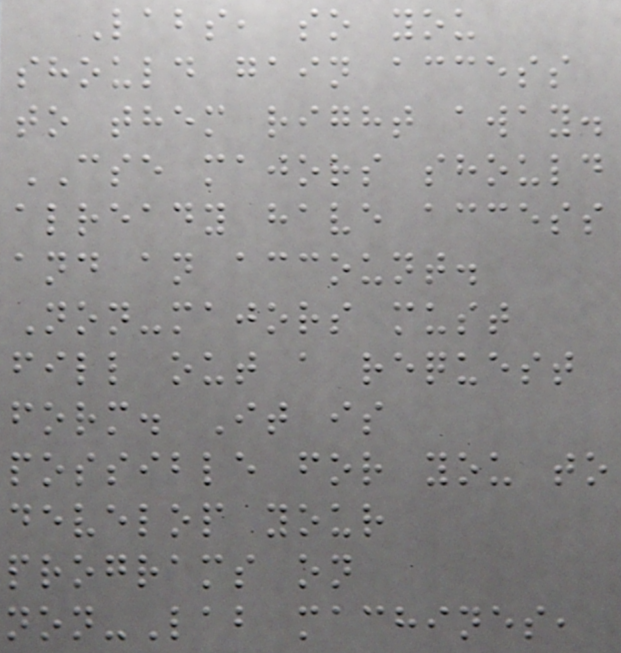Labs, so you
should gain access
to them right away.
CSE majors should
already have access
and an account.
Non-majors must
fill out a request
form. It is
possible for you to
develop your
programs on
non-Lab machines,
